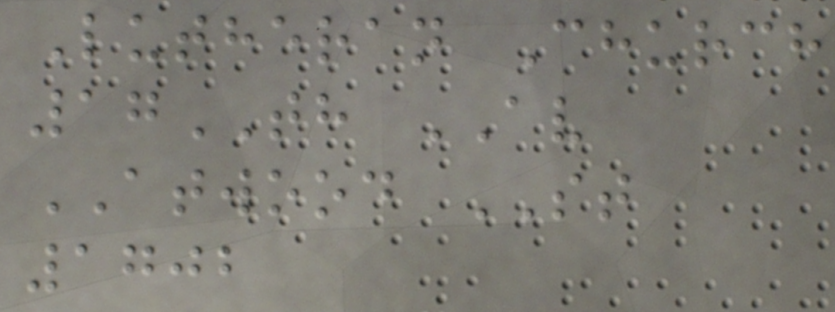Lutheran Church
17TH AV
ATWOOD ST
1702
